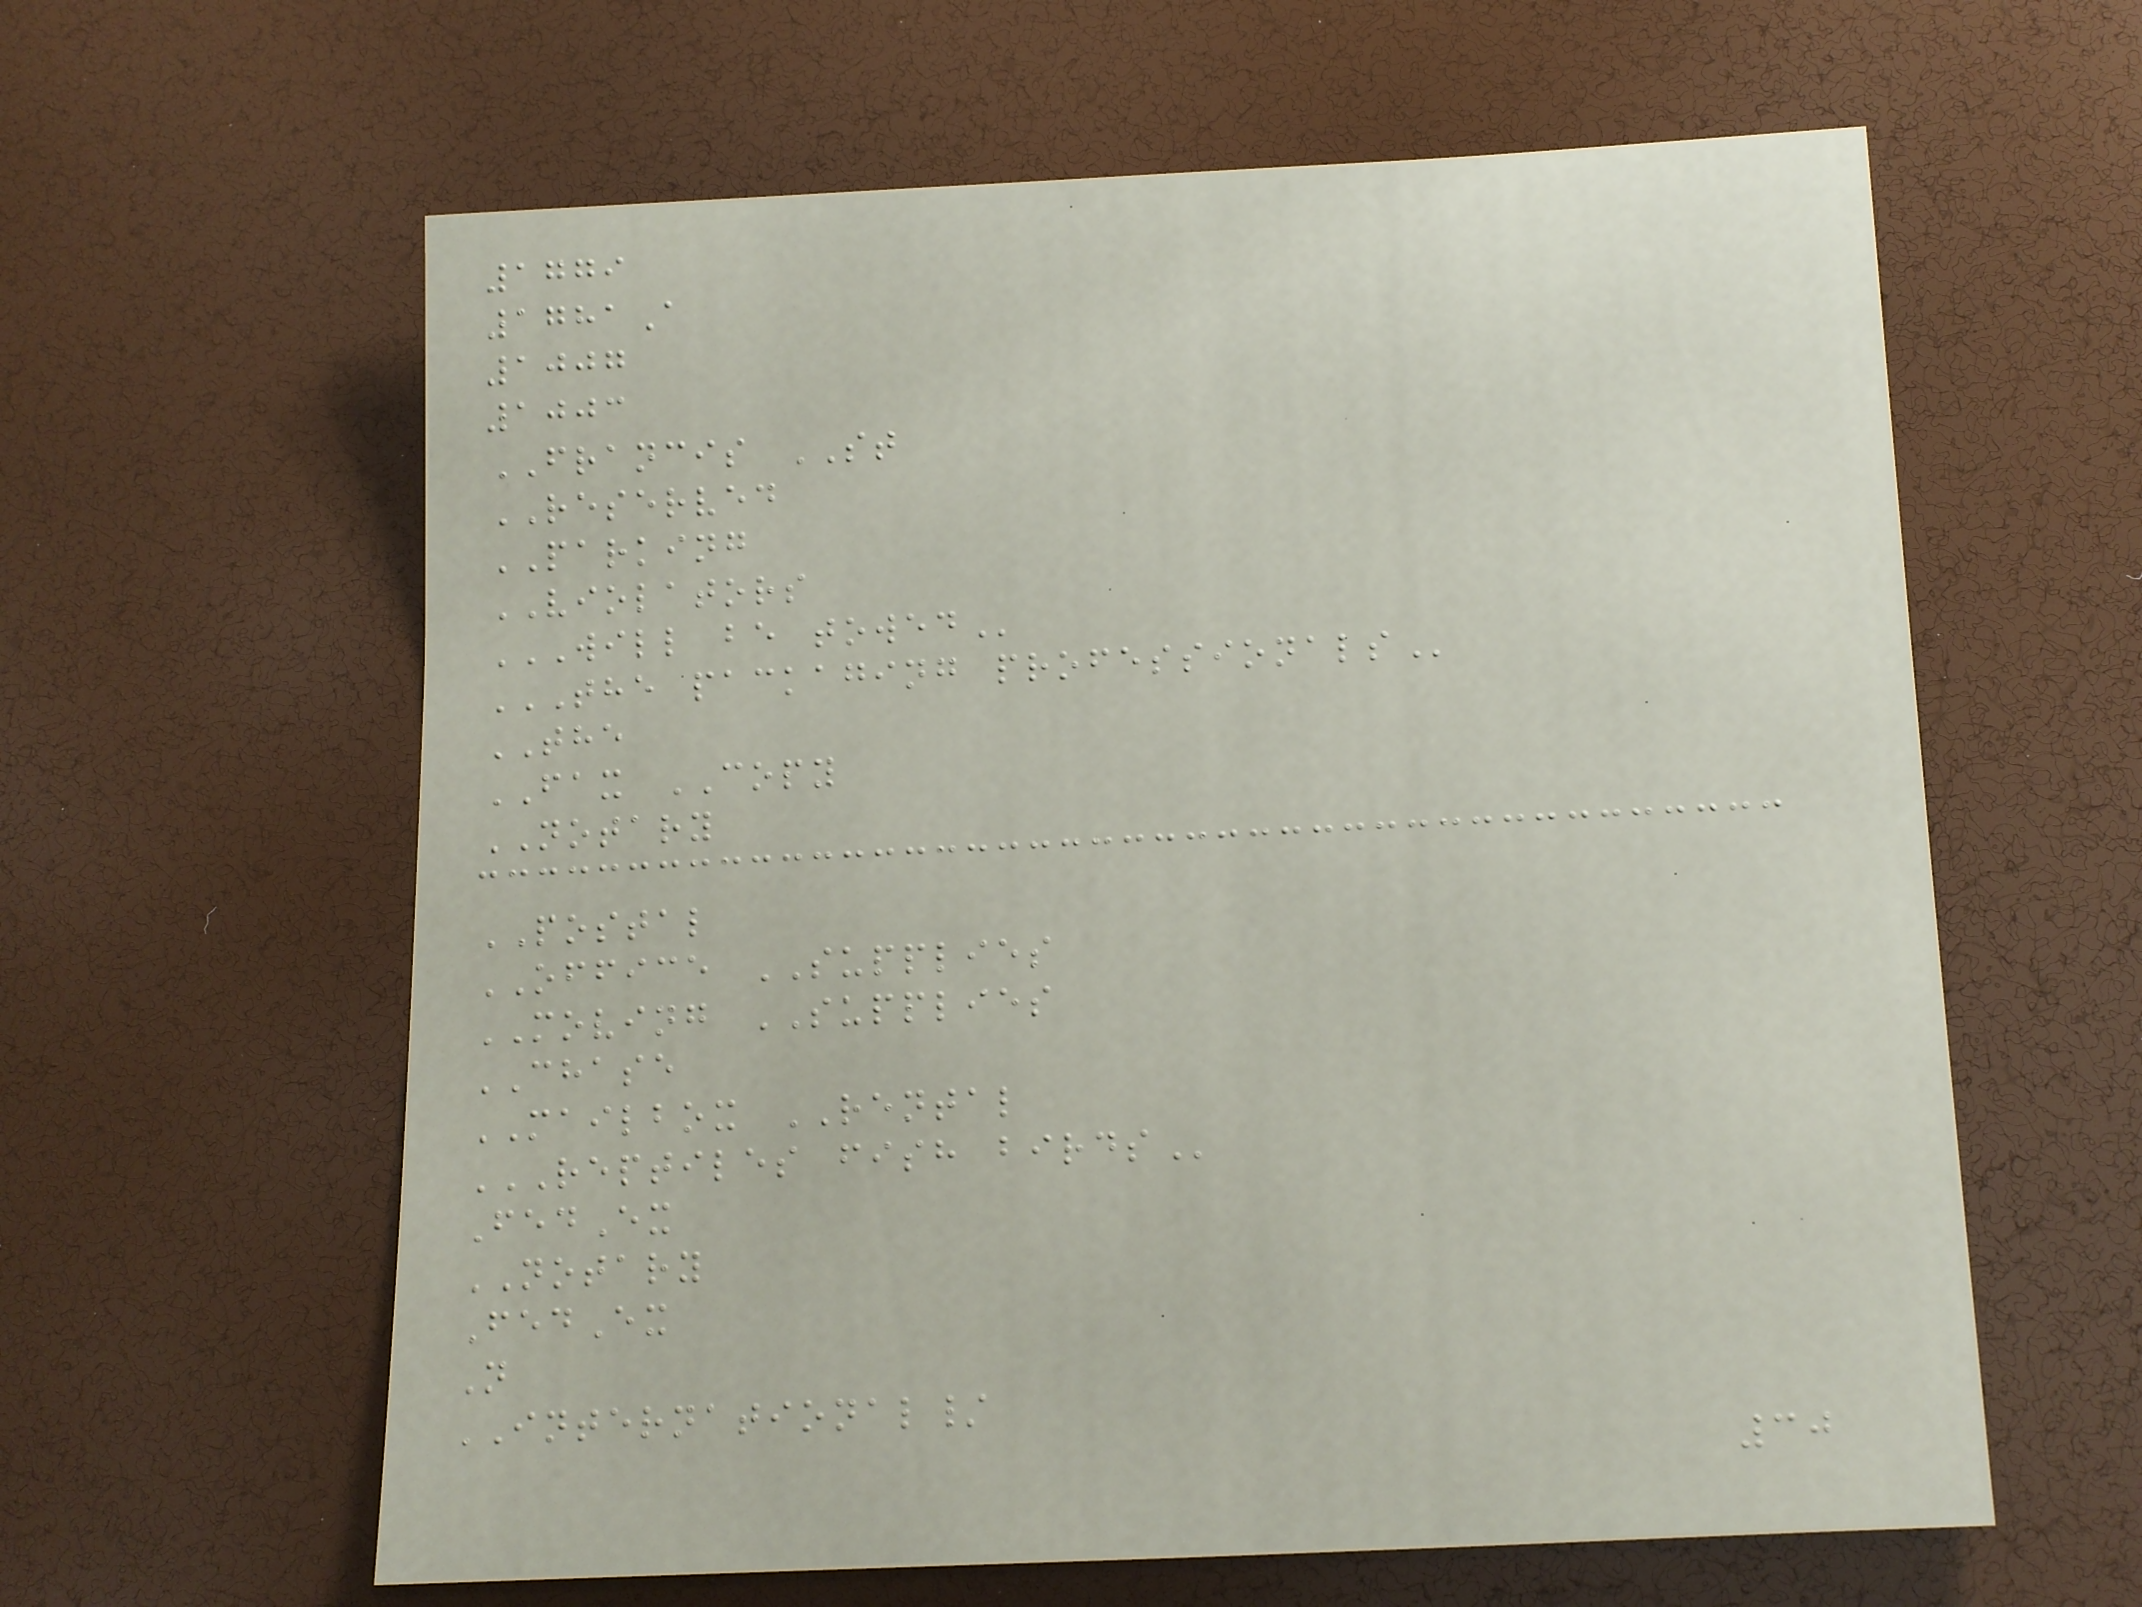1779
1781A
1007
1003
FRANCIS ST
RESERVED
PARKING
VIOLATORS
WILL BE TOWED
THE PACKAGING PROFESSIONALS
THE
FAX COPY
NOTARY
POSTAL
OFFICE SUPPLIES
MOVING SUPPLIES
CHASE
MAILBOX RENTAL
REPTILES FISH BIRDS
FedEx
NOTARY
FedEx
N
INTERNATIONAL/
30
